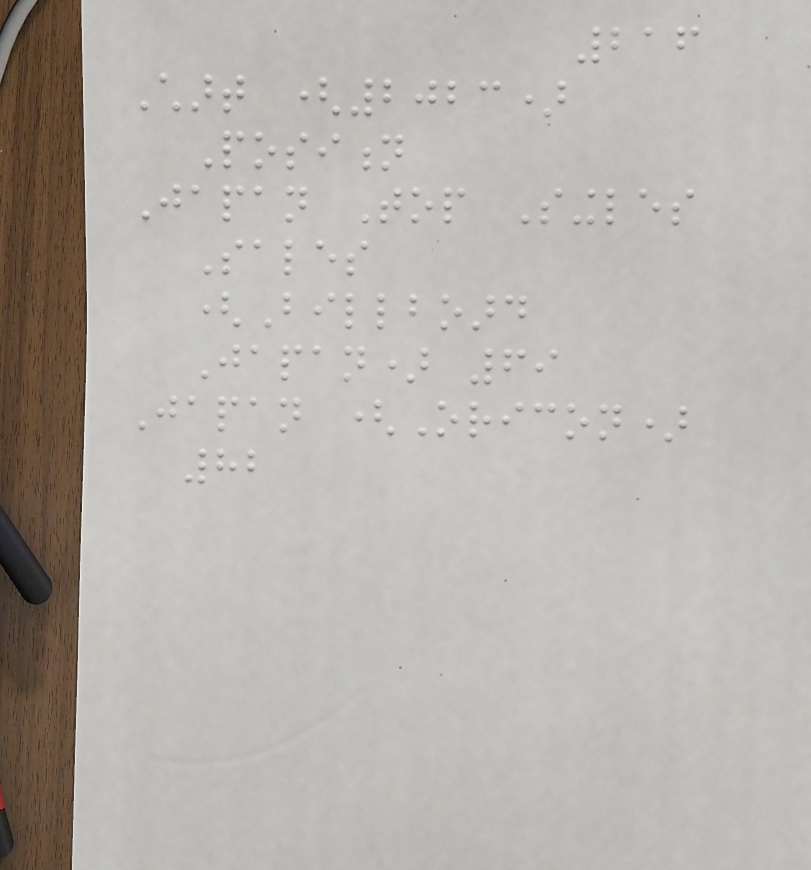216
Chart (2023)
Position
Japan Top Singles
Sales
(Billboard
Japan) 69
Japan (Oricon)
82
